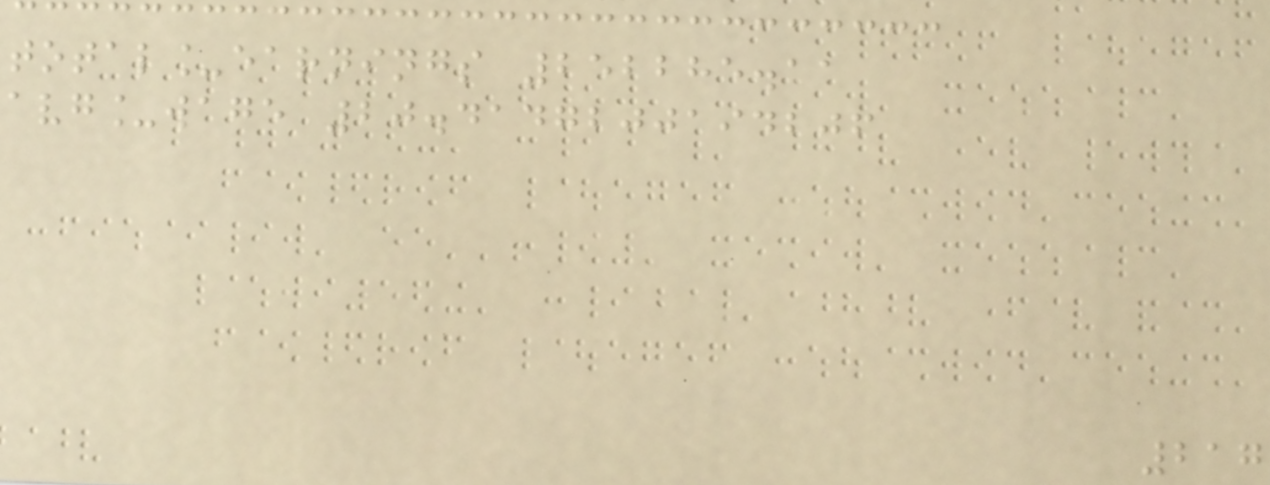total_earnings 252285.11
avg_wage 20.4147200194206
217
